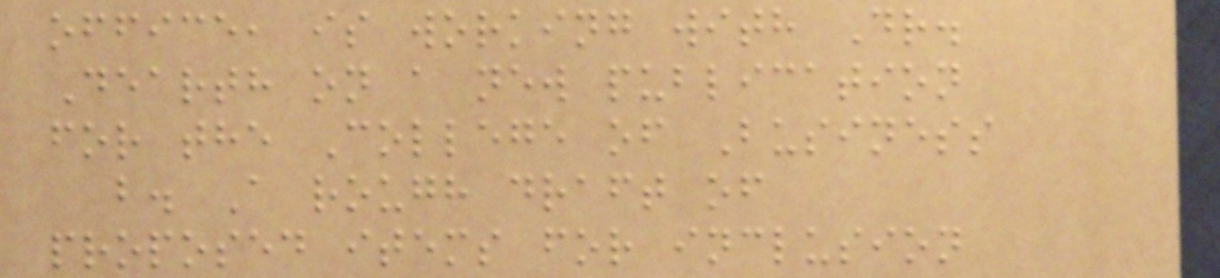office, is working with Dr.
Dearth on a new publication
for the College of Business
b. A rough draft of
proposed items for inclusion
